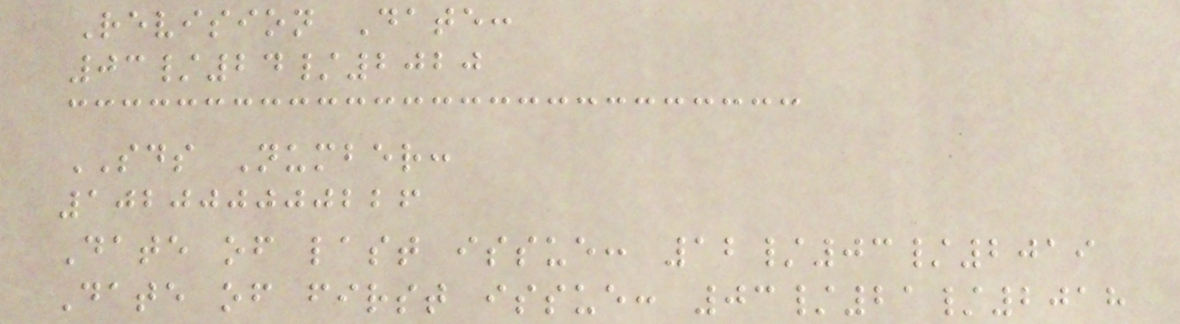Revision Date:
03/24/2020
SDS Number:
102000000226
Date of last issue: 12/03/2019
Date of first issue: 03/21/2018
